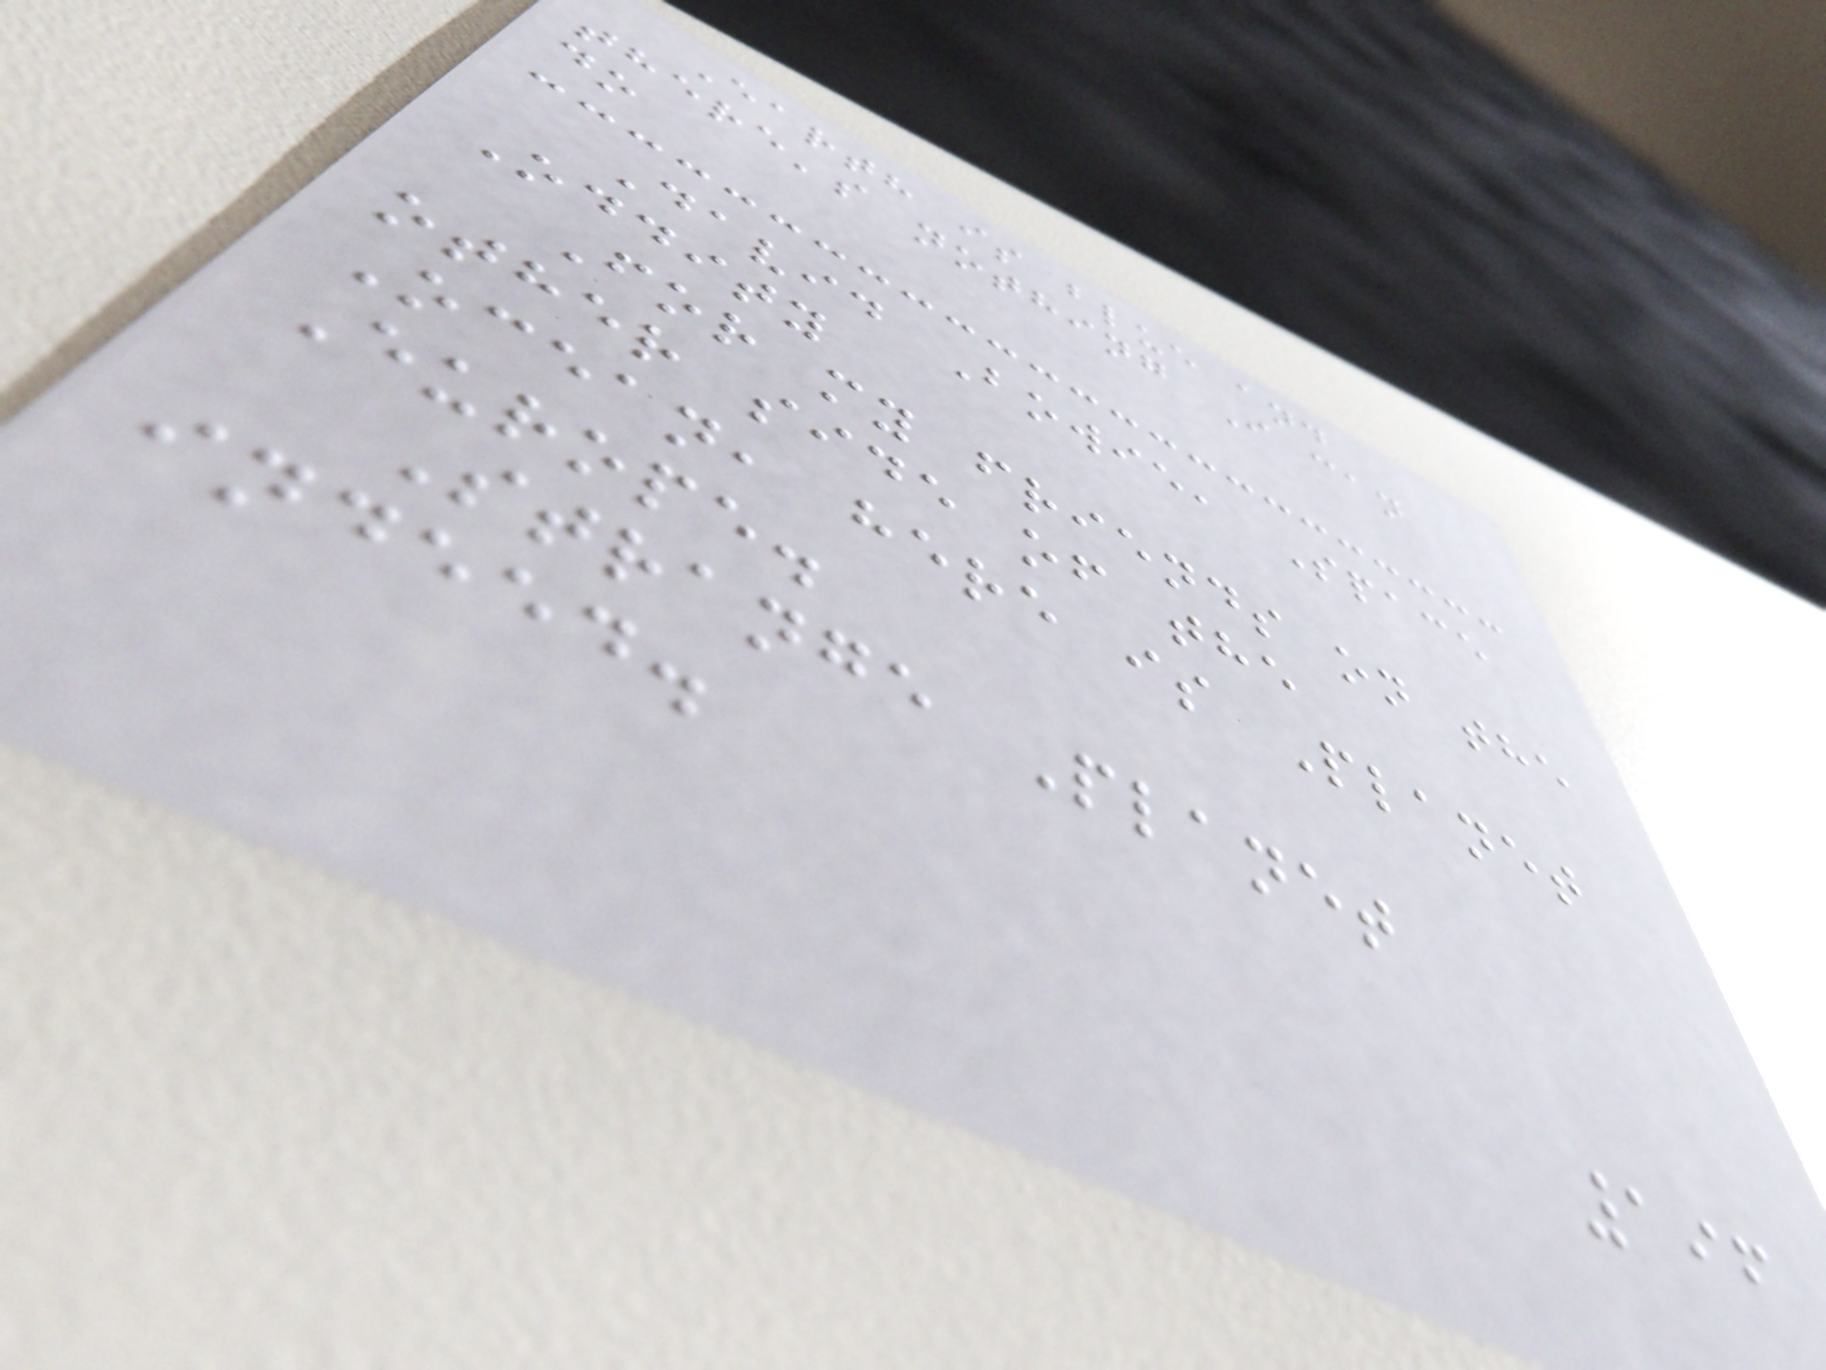Earth is blue and
there's nothing I can
do
David Bowie, Space
Oddity
For my friends on the
other side of the
Ocean, here is Planet
Europe.
Strange Planet
indeed.
196
